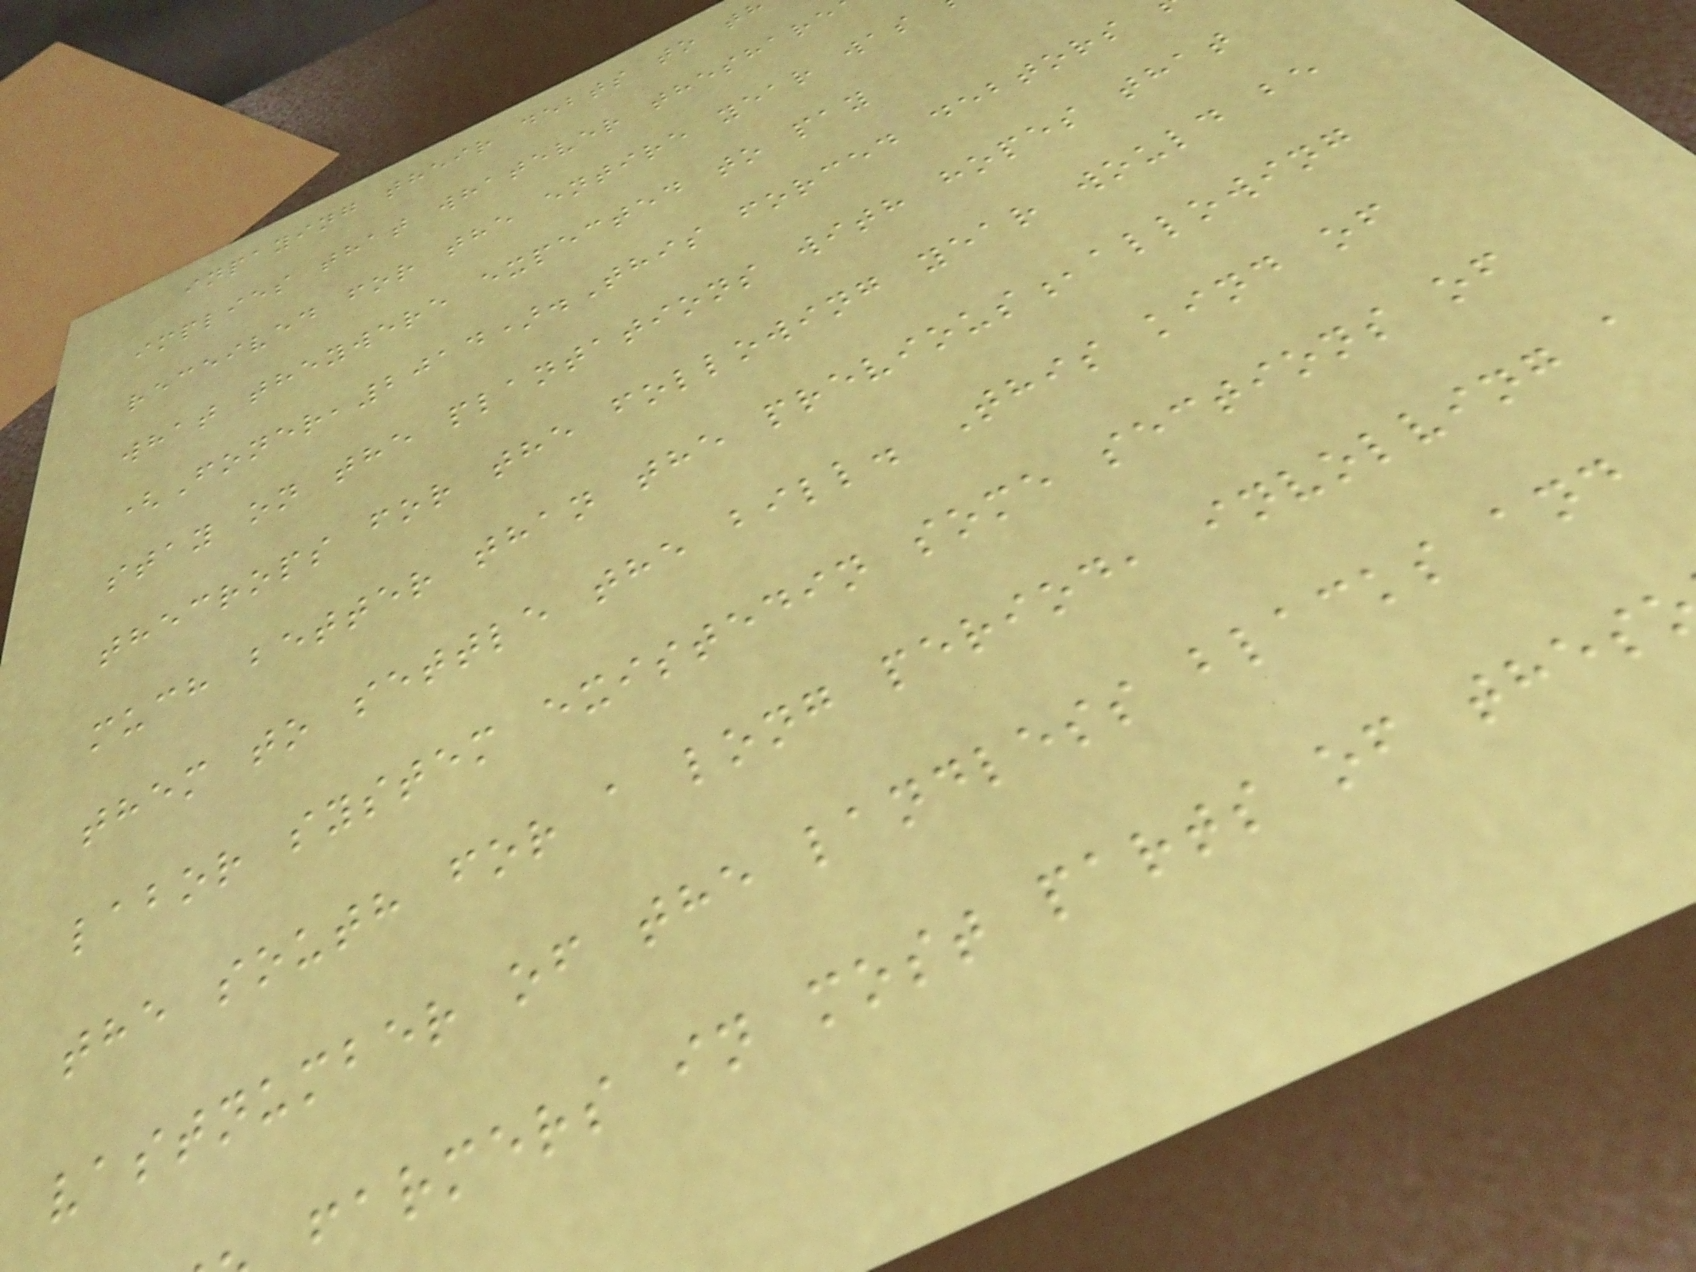inpaying their debts to t
implies that whatever theshare
received for the entire year was
what theywere expected to pay
(Foner,2014).This forced debtors
stay on the plantations with hopes that
thecrops for the following year would be
much better than the previous,allowing
them to settle the bill. This kind of
labor system existedin some sections of
the south for a long period, involving a
vastnumber of the landless blacks and
farmers in most parts of thes
